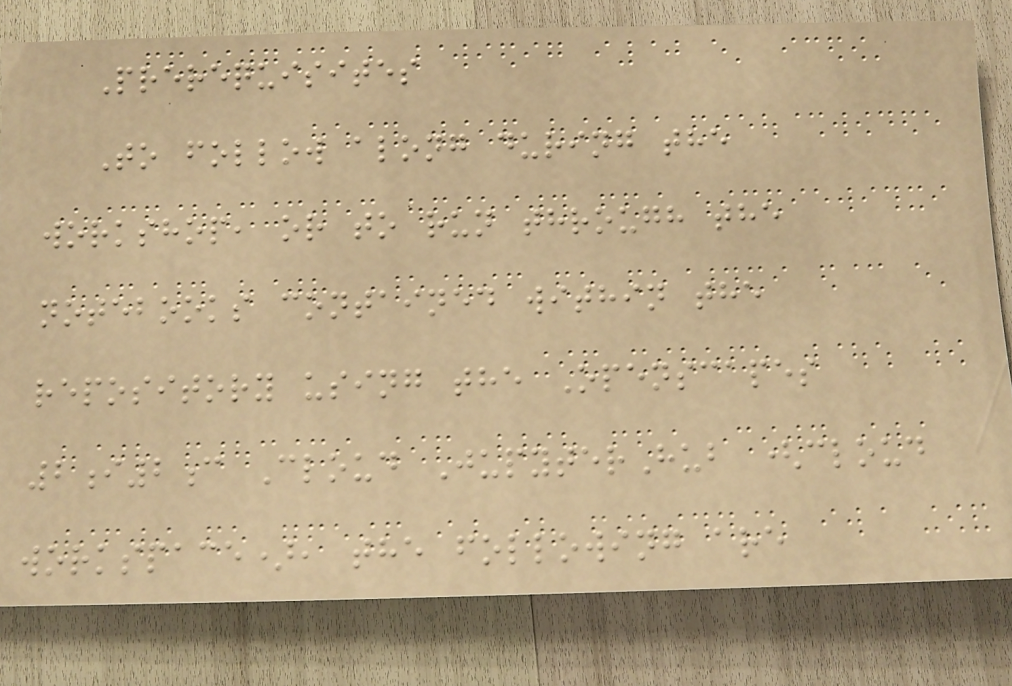Prerequisites
To follow along during the
workshop, or to run through the
notebooks contained within the
repository using the Openscapes
2i2c Cloud JupyterHub (cloud
workspace), the following are
